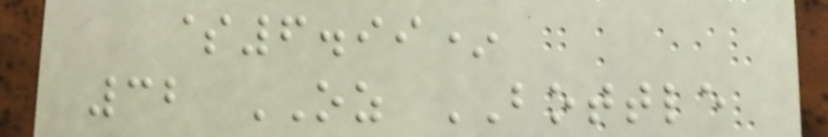$6.99*
32 OZ BOTTLE
